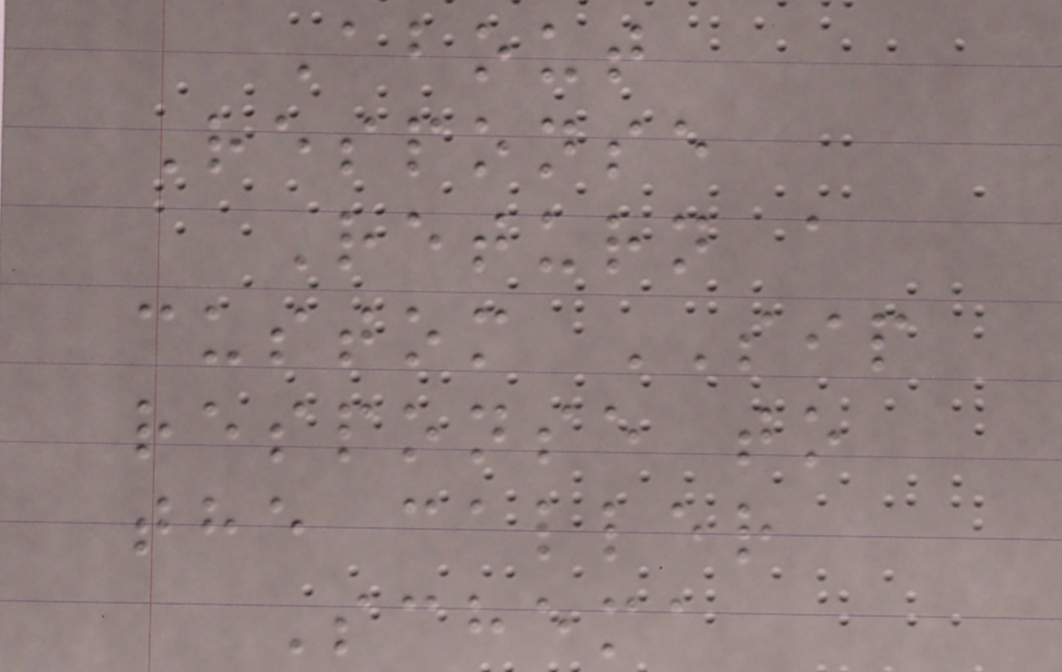About
Response
Return a
custom SIP
response to
the caller
Schema
